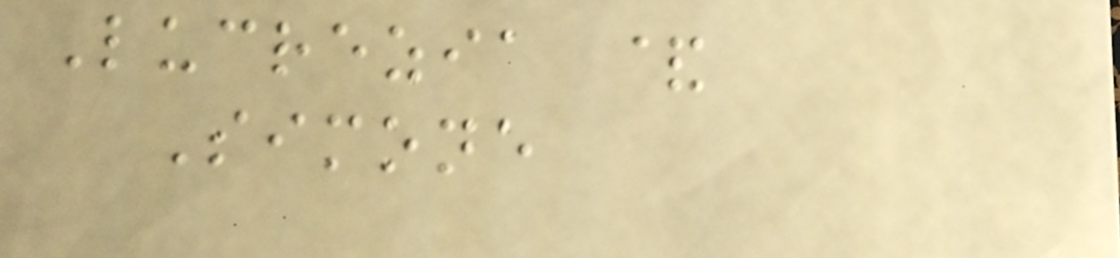Lucrezia &
Simone
